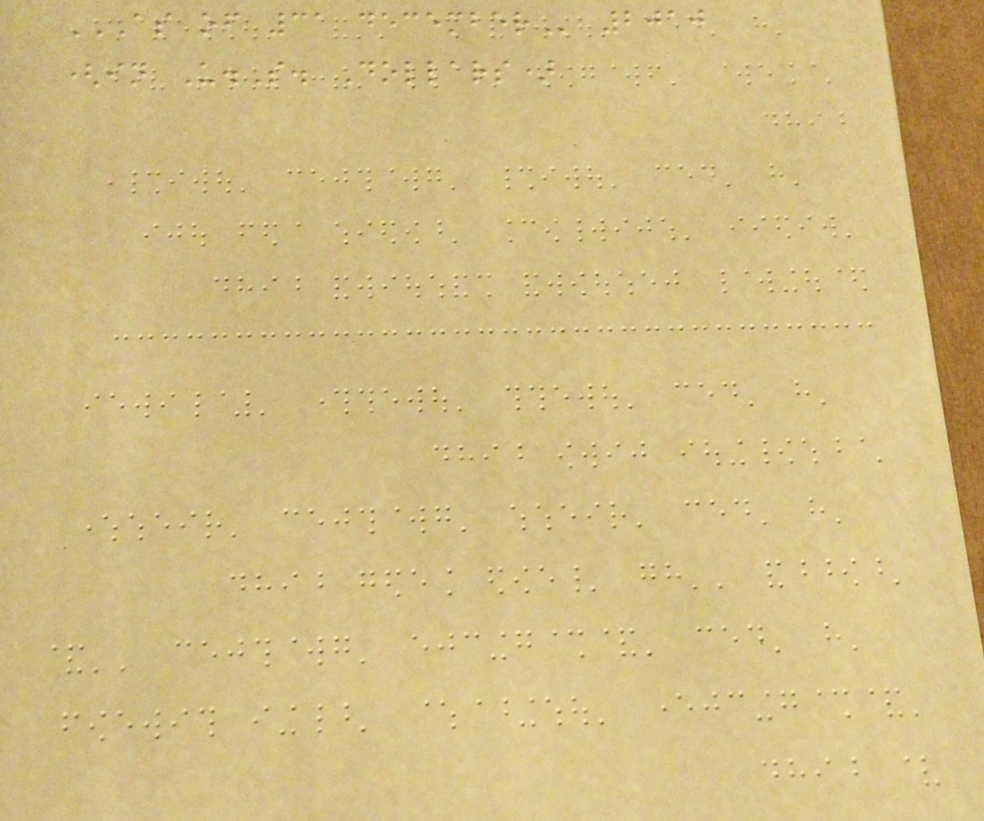AS OF 31 DECEMBER 2010
(in U.S. Dollars)
